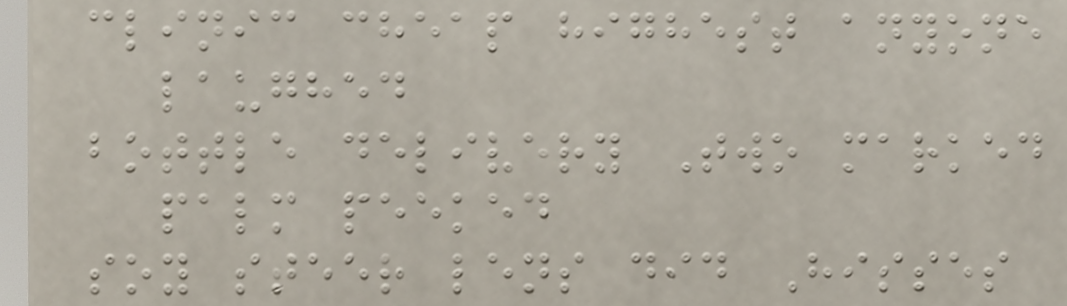clinic cheap highest anyone
laughed
bottle delivery Two marked
palm peeked
soy steer lens did Hisses
